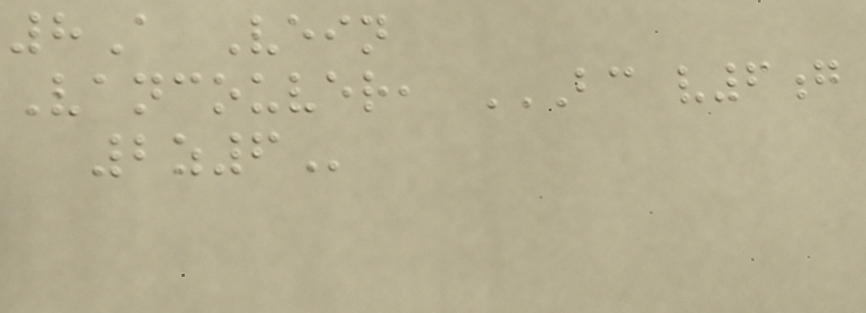8A Vein
Vancouver, BC V6G
2Z6
